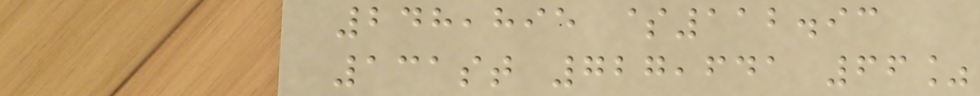248,895 $112.93
131st 727,641 66%
